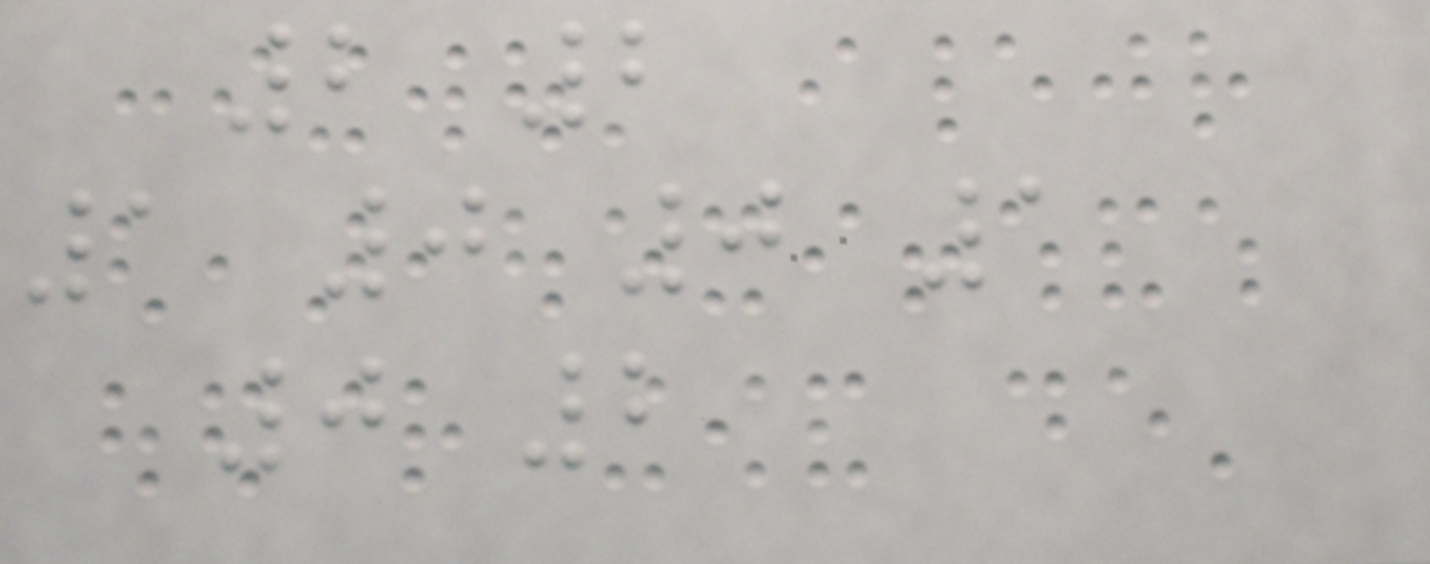2 2
1 0 0 1
0 2
